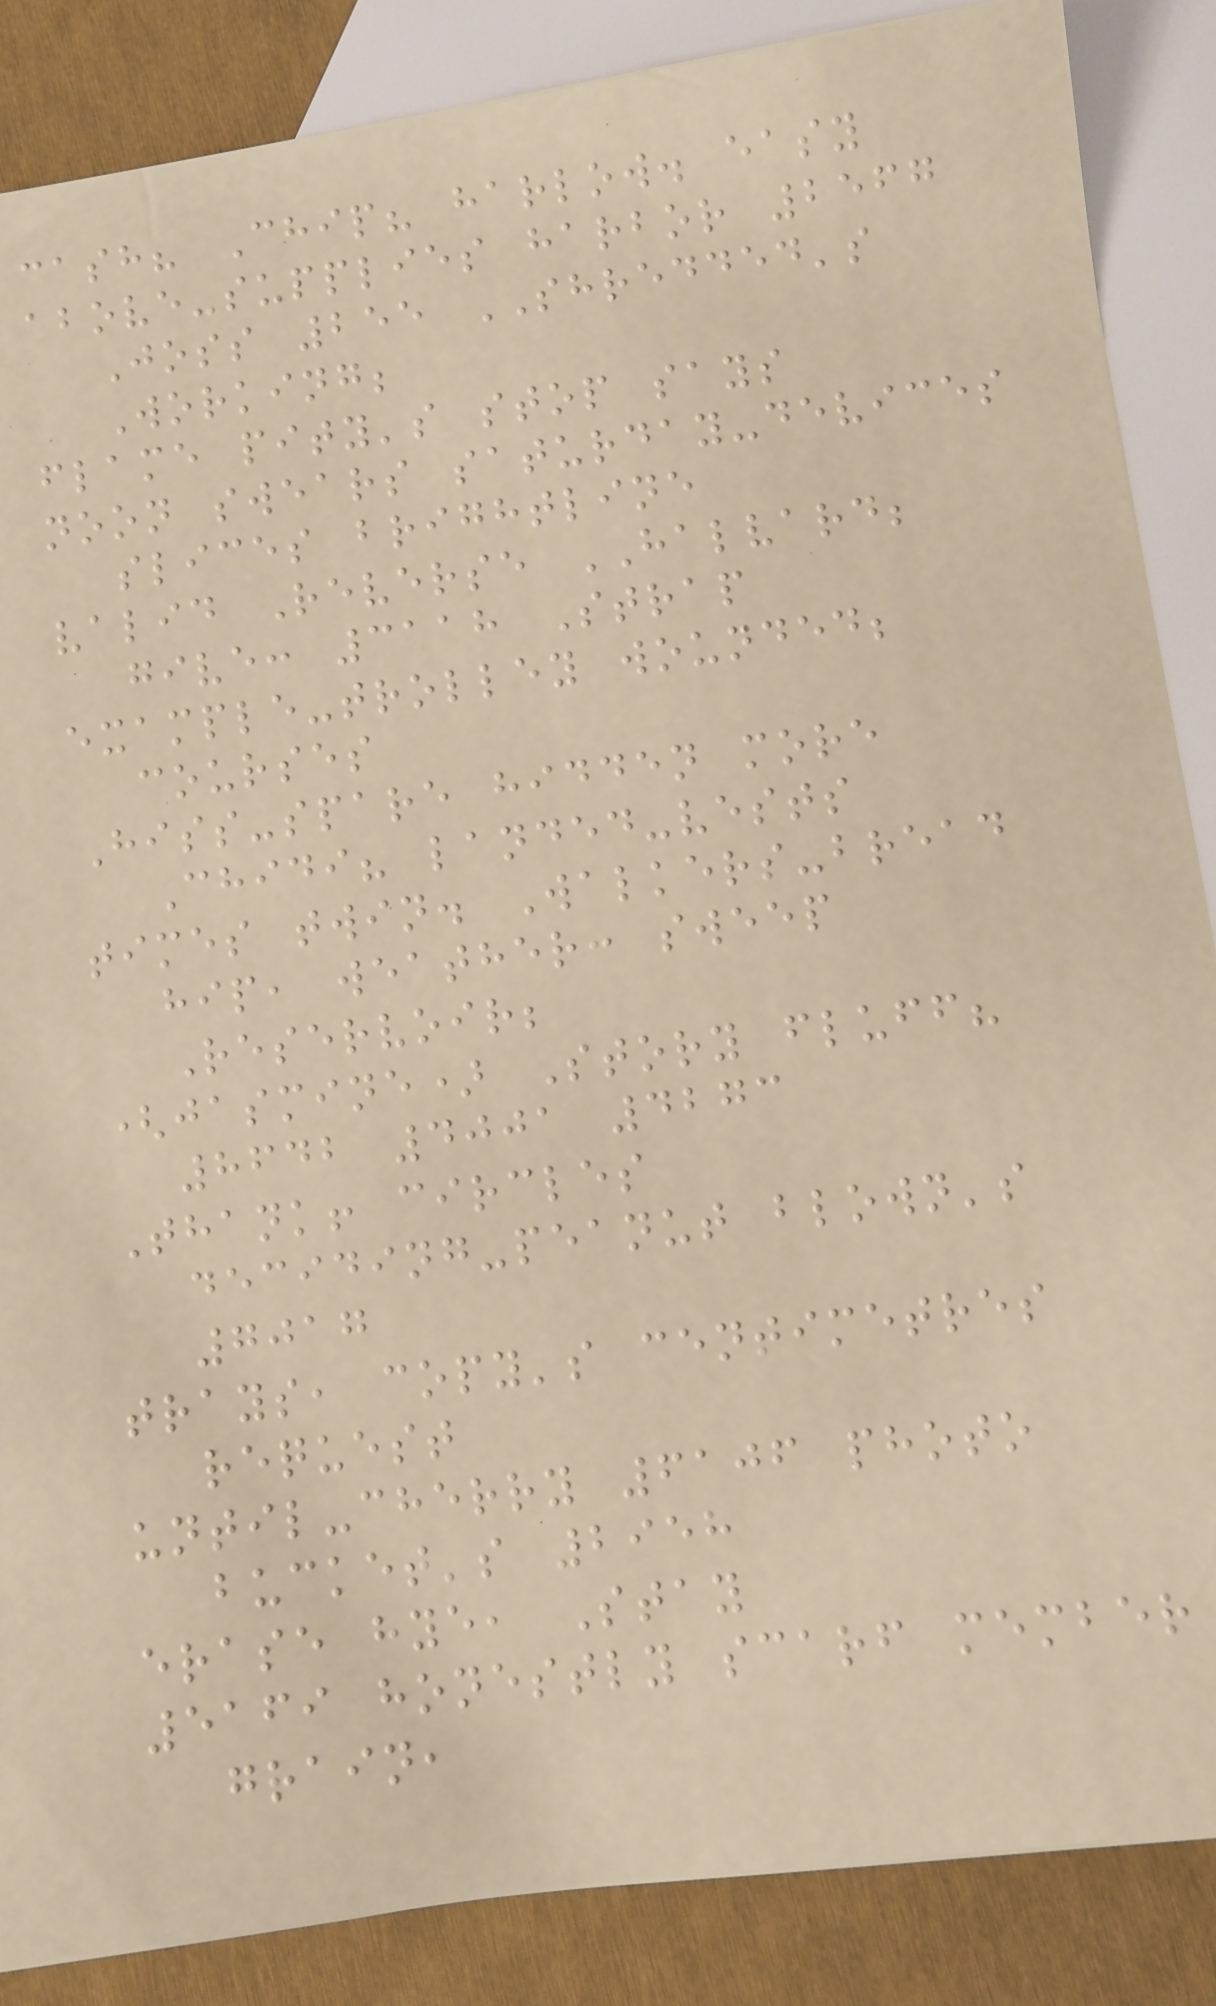cash? Chip? harlow. easy
above-supplies harbor 2567
Joss 255 SHREDDED's
Working;
flame pity's stop says
noon swears saturday-devices
slices brightline
valid Reverse HALVARD;
give: 3118 Strap
example-trolley wounded;
courses
Hiss-spare hidden more
Chidi? landed-vests
times twin. Walkers-bread
hip, weather: sweep
Reservoir;
(jasmine) Story fluff?
8642 4001 4273
Thank! circles
deciding-peanut blown's
7017
trays, copy's centimetres
request
until-cherry 6106 photo
bucket's 2958
erase hye, Stay
5169 honestly scarf member
grain,
